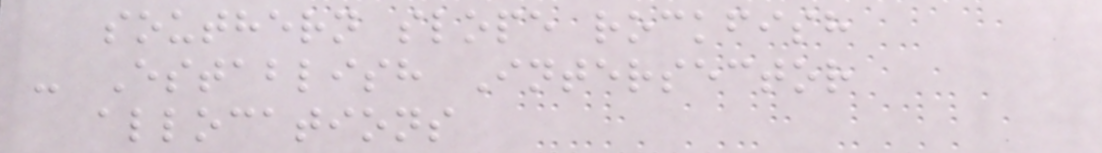southern slope rockfish
- Establish Intersector
allocations
